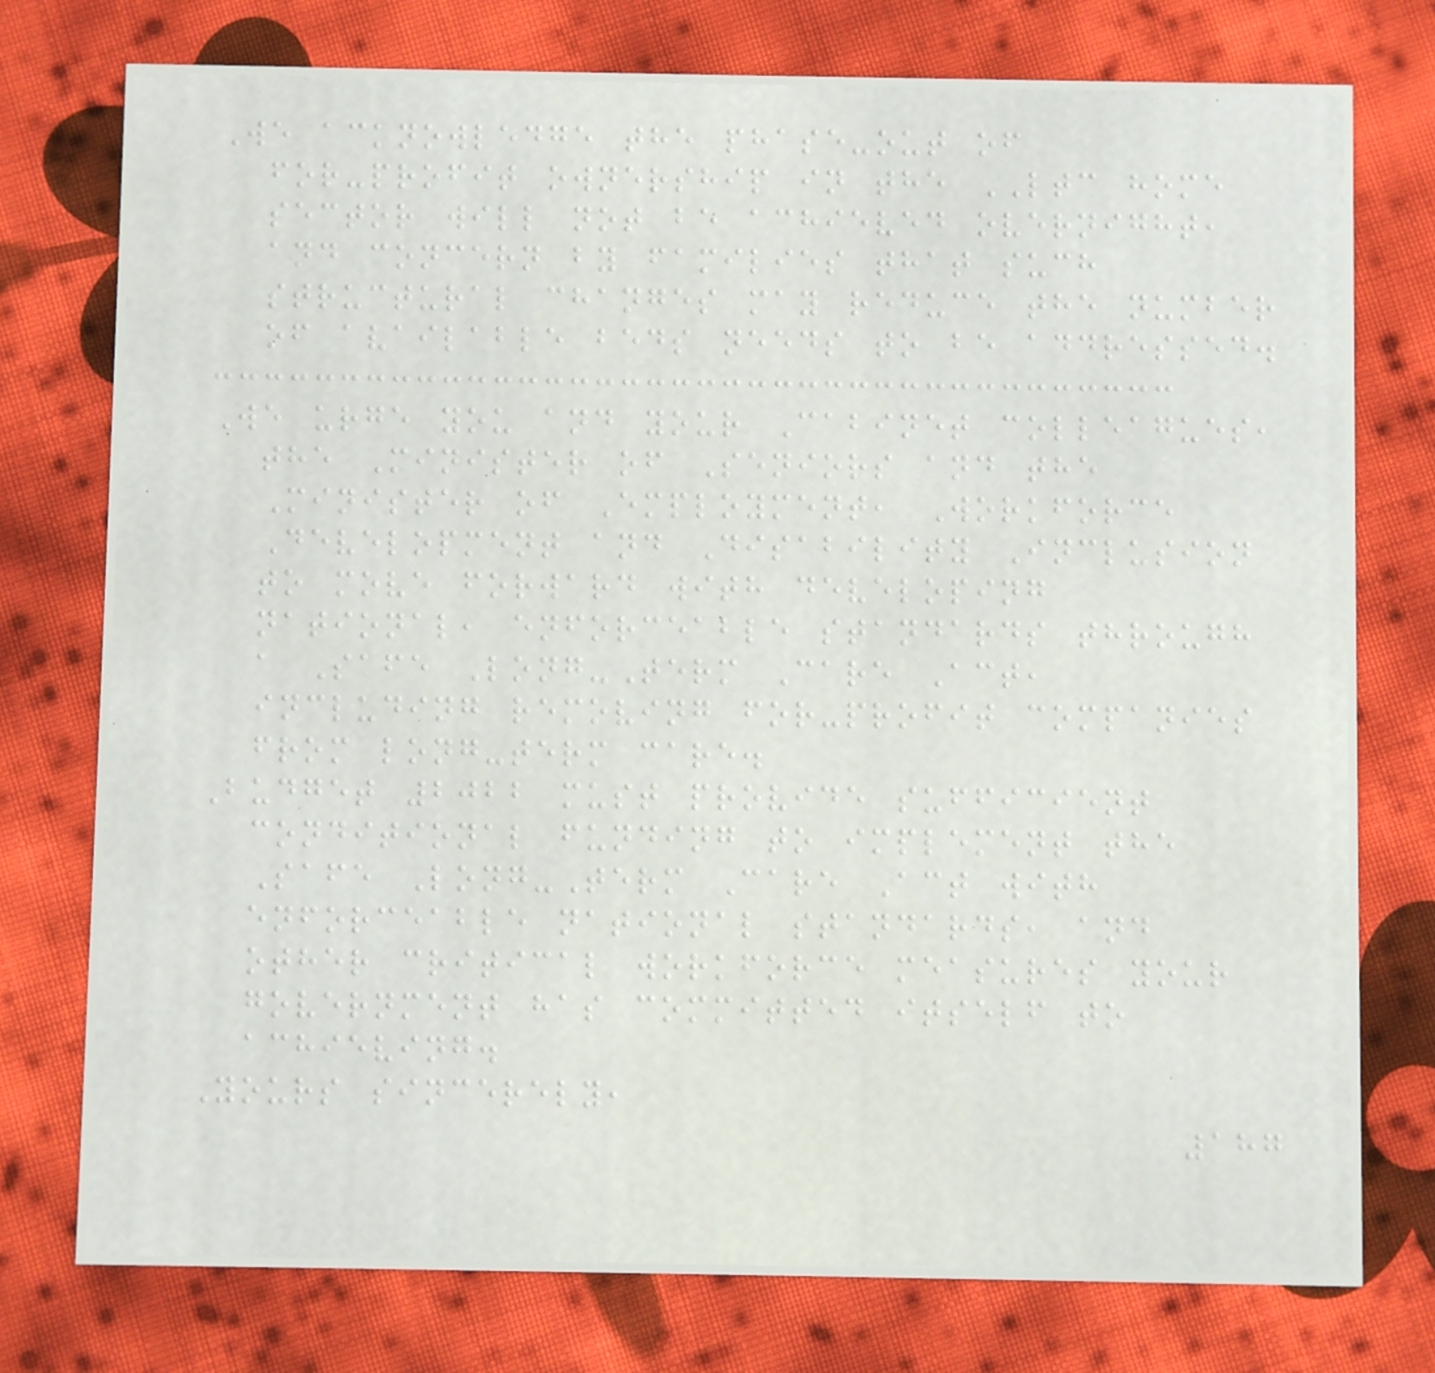We acknowledge the phase-out of
for-profit ownership in the LTC home
sector will not be achieved overnight,
and concern by families that such
structural changes may reduce the number
of available beds needs to be addressed.
We urge you and your Cabinet colleagues,
the Minister of Seniors and the
Minister of Employment, Workforce
Development and Disability Inclusion
to move forward with developing
national, enforceable standards through
a Safe Long-Term Care Act,
including removing for-profit companies
from long-term care.
Budget 2022 must provide sufficient
conditional funding to implement the
Safe Long-Term Care Act with
enforceable national standards, and
other critical workforce measures your
government has committed itself to
achieving.
Yours sincerely,
187
